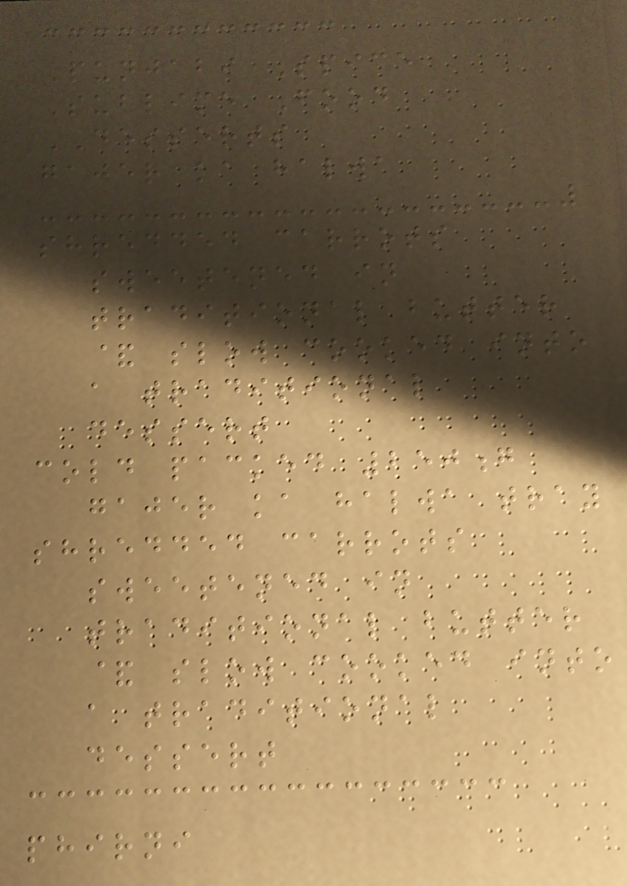Punjabi Spice
Sublime Food
DESSERTS
gajer ka halwa
shredded carrots
sweetened in
traditional butter
& slow cooked into
a traditional
dessert
cold packed 250g
gajer ka halwa tray
shredded carrots
sweetened in
traditional butter
& slow cooked into
a traditional
dessert
phirni
